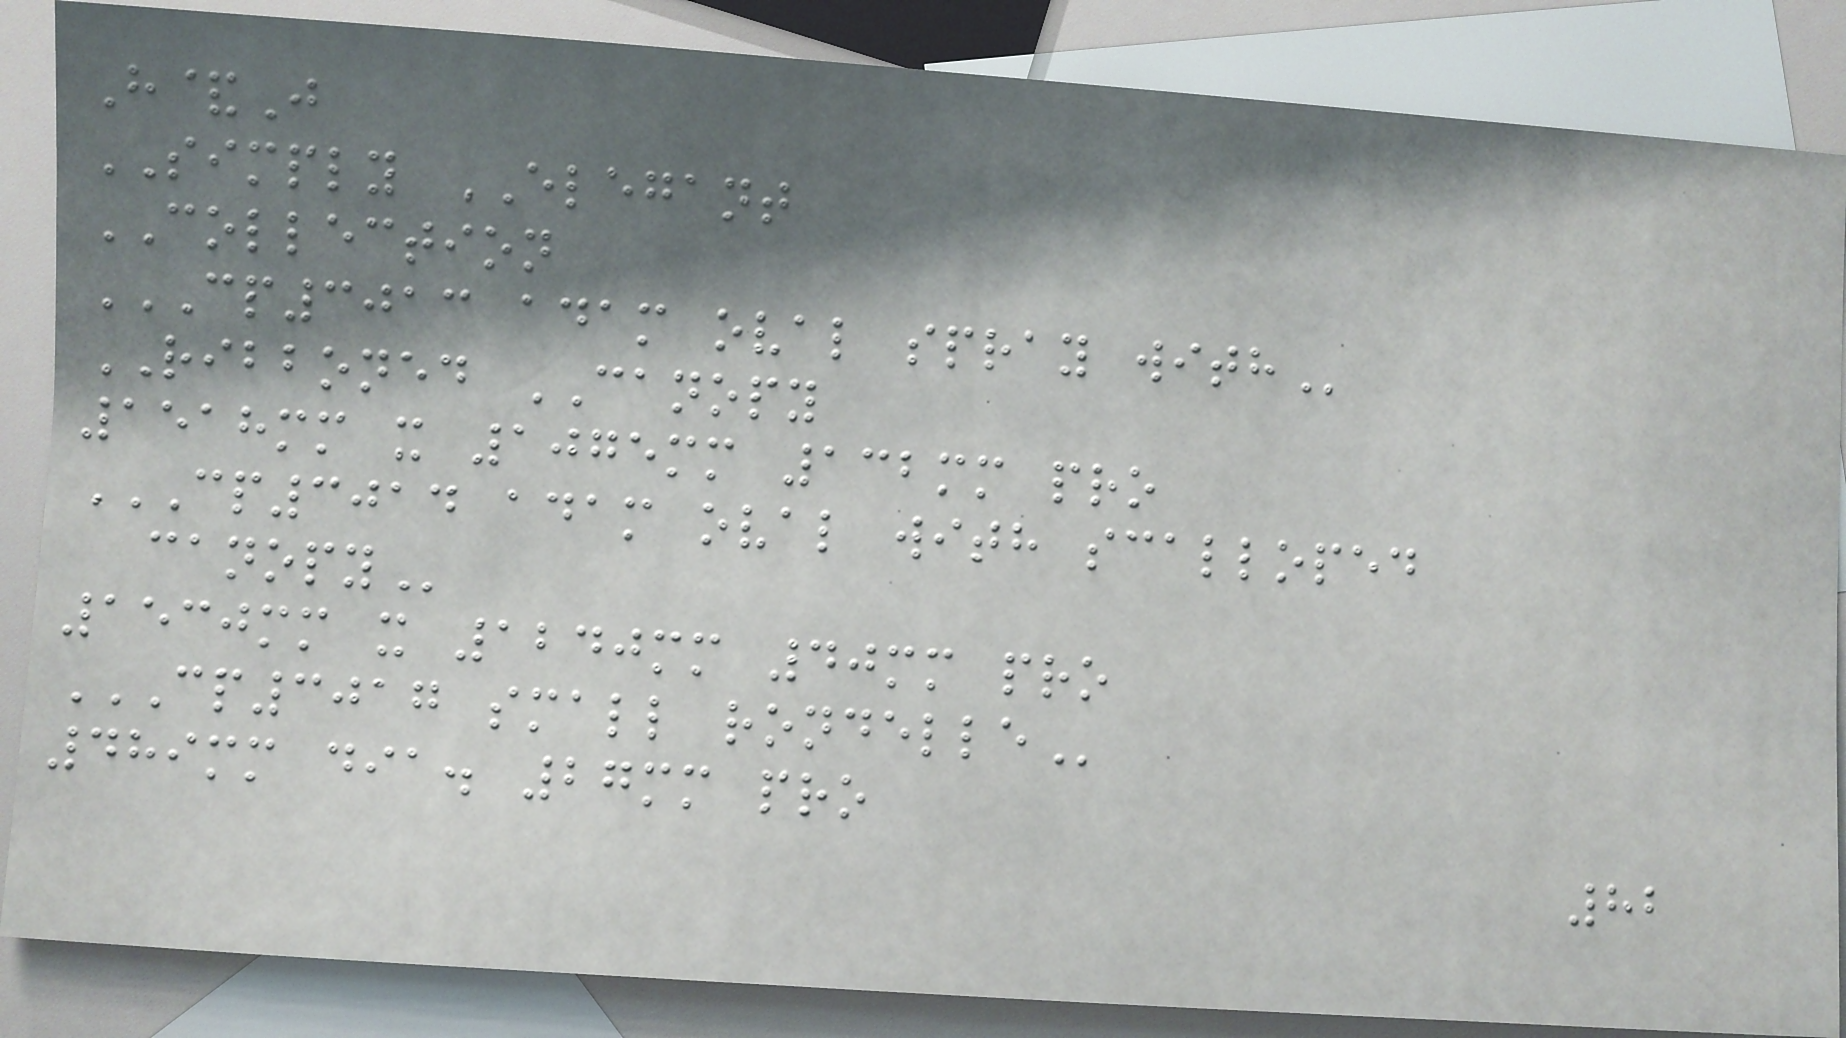H&J
SIMPLY ELEGANT
COLLECTION
CP3013 ADAM OVAL SPRAY WITH
RIBBONED CANOPY
1518mm x 1075mm 132mm pro
CP3014 ADAM OVAL WITH SCALLOPED
CANOPY
1530mm x 1240mm 40mm pro
CP3017 SMALL RONDELLE
489mm dia. 27mm pro
82
